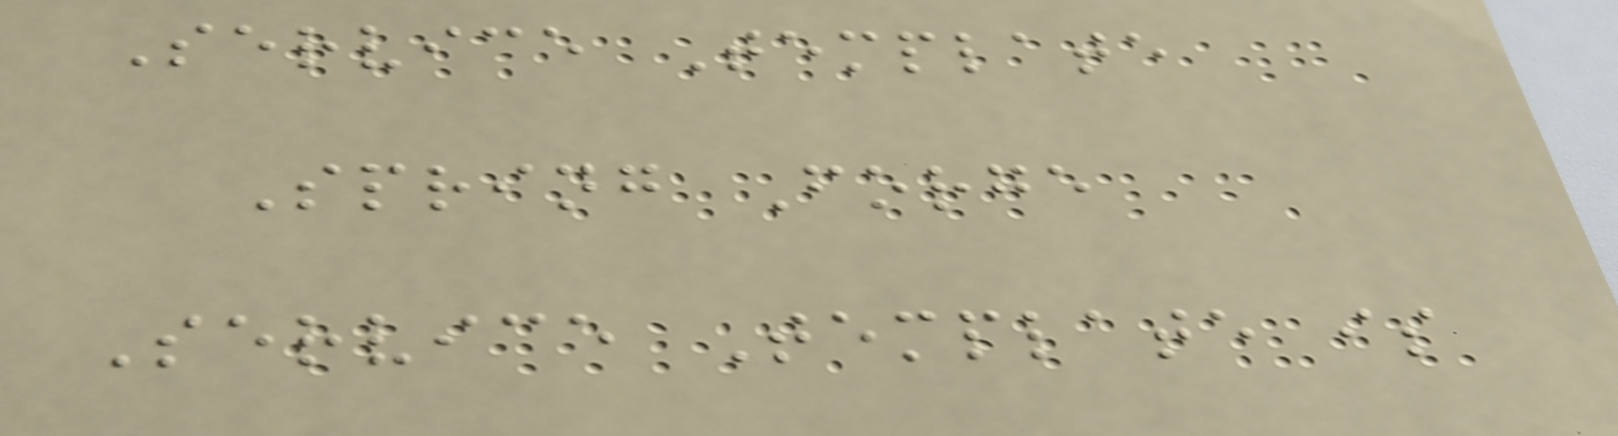Service Template
Spring Forge
Service Template is
